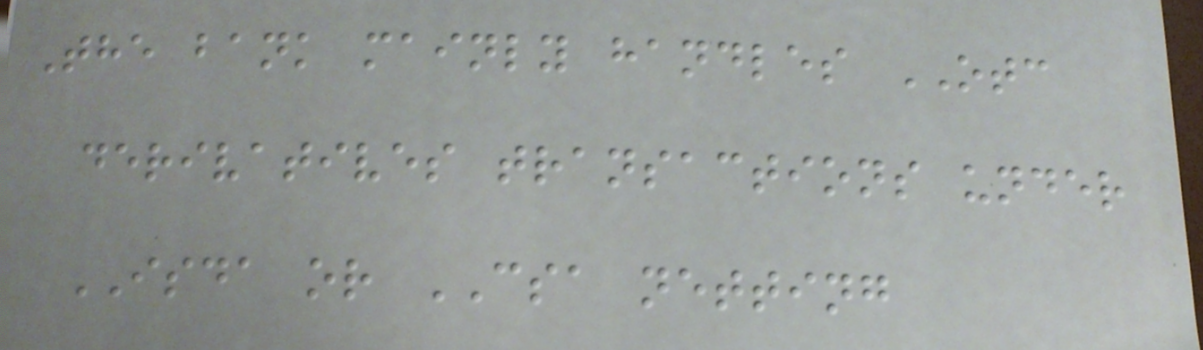The bank mainly handles OTC
derivatives transactions under
ISDA or CSA netting
